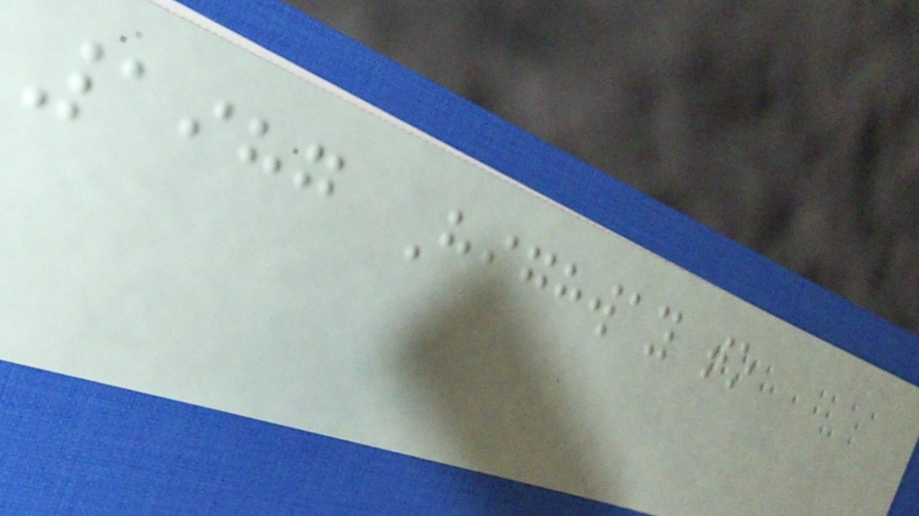1987 Highway to
